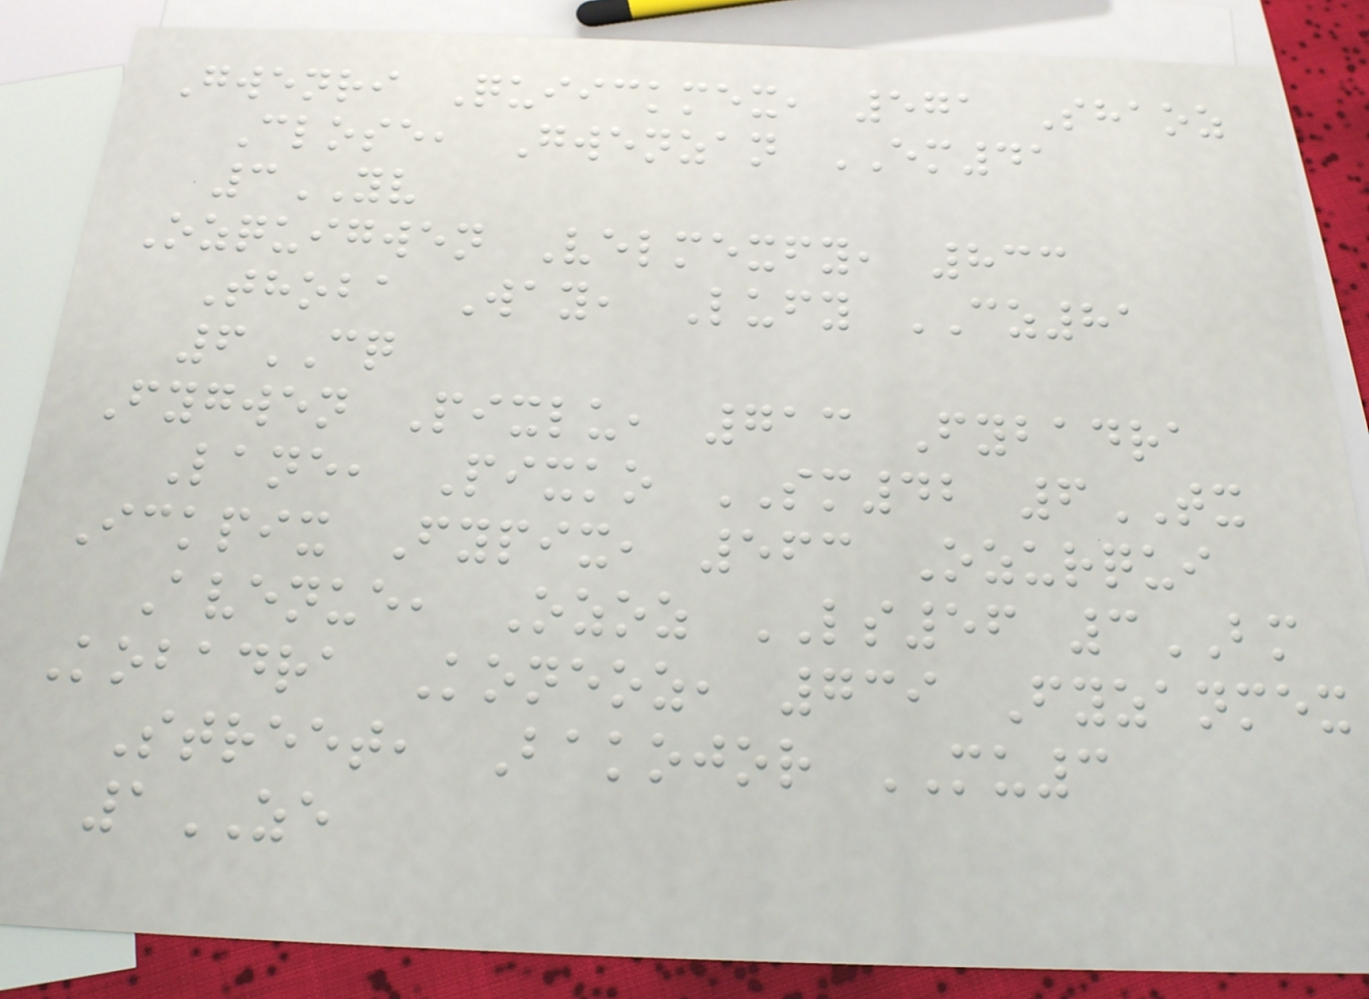Gwenri Quiickmex, 571 Shaoz
Close, Gwenzan EM41
3YV
Ozquigwen Velmexfy, 833
Thoba Way, Lufy CZ81
6CQ
Fygwen Pixlu, 713 Fybadra
Lane, Pixko SM42 6TX
Ickpix Fypix, 563 Ozurqui
Avenue, Ozoz LS56 3BM
Kobadra Koneoz, 739 Fyzanmex
Street, Bakojor MU3
1ZE
